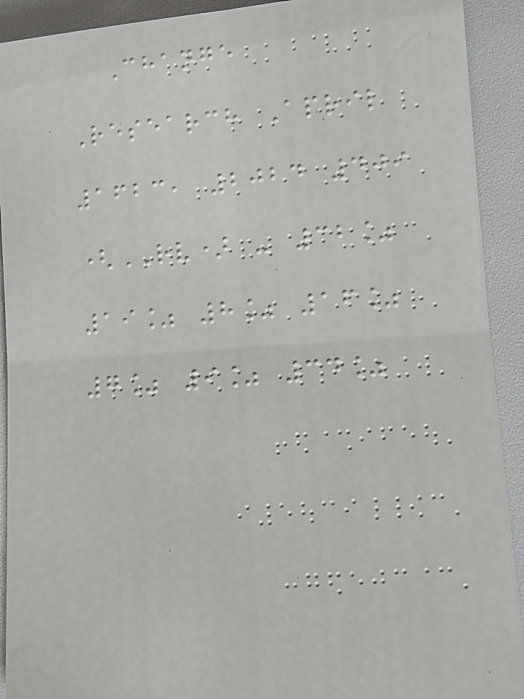Change
Research April
1623, 2024 409
(RV) - 32%
19% 8% 16%
7% 9% 34%
